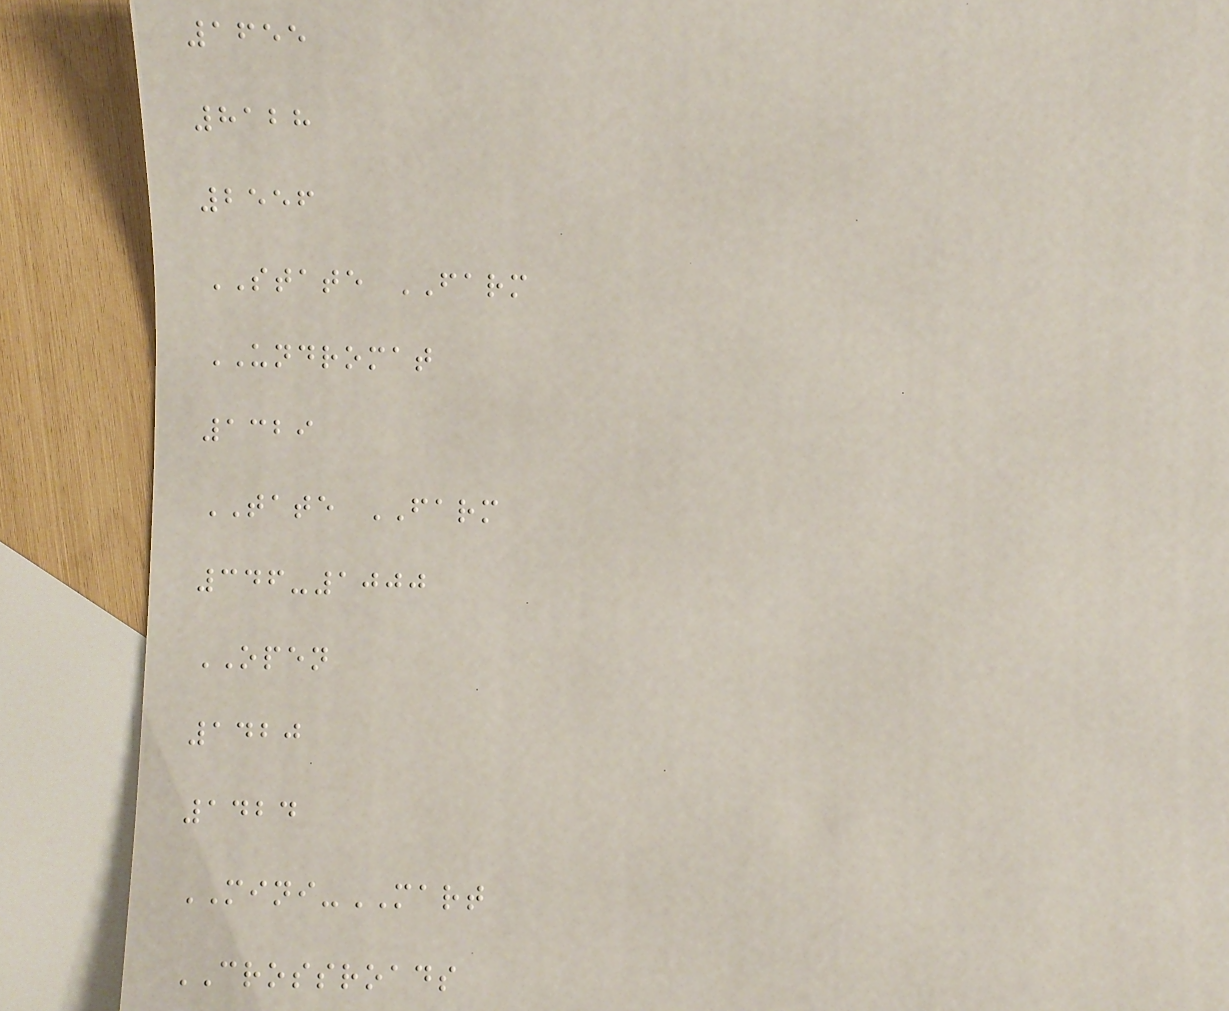1655
8128
2556
STATE FARM
UNDROMAT
1329
TATE FARM
346-1000
OPEN
1420
1424
MINI-MART
CROSSROADS
